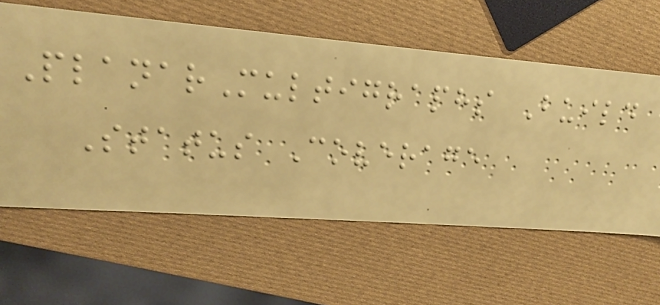PlanarMultigraphs Build
Status Coverage
